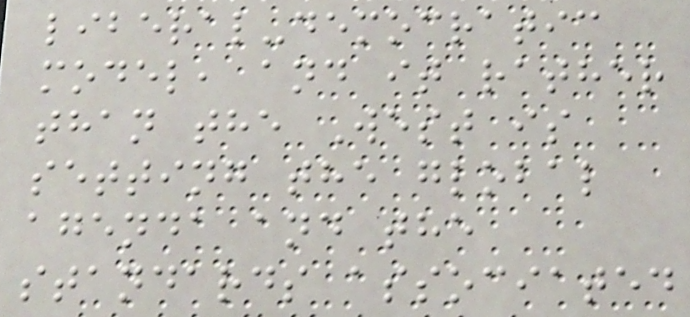liberal-democratic
model, and it rather
than the West is
setting the global
agenda and the
standards associated
